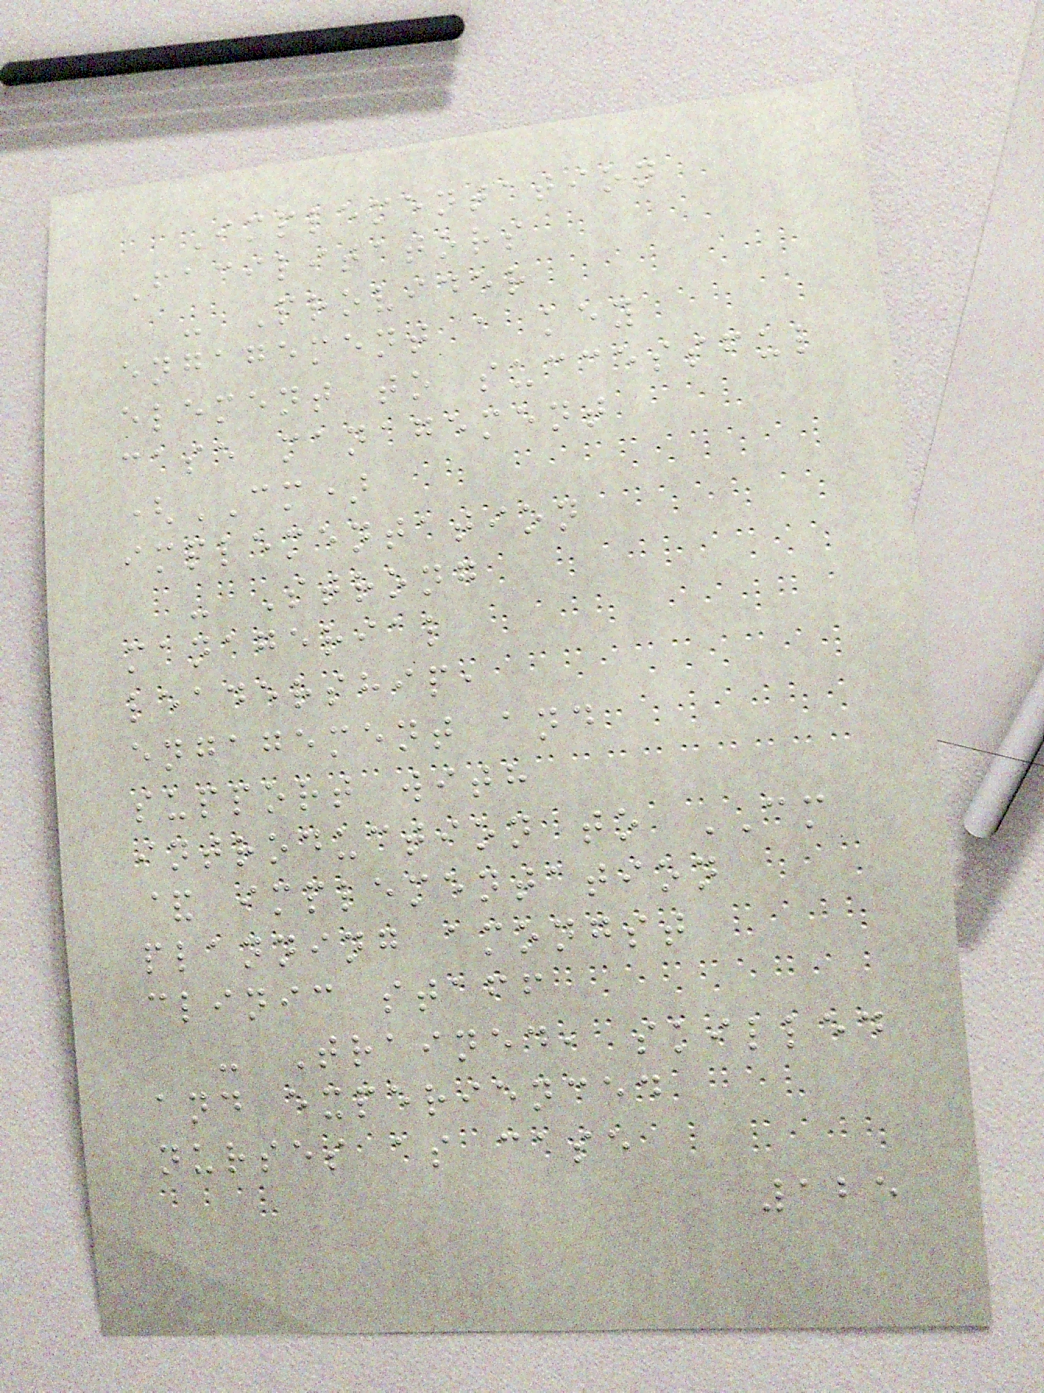Implementation
Facilitators
- Provider
engagement a key
element to successful
case management
(CM)
implementation
- Strong
managerial
leadership,
engagement and
support with
introduction to CM
& implementation
planning amongst
clinic staff
- Trained, skilled
and experienced
nurses as case
125
